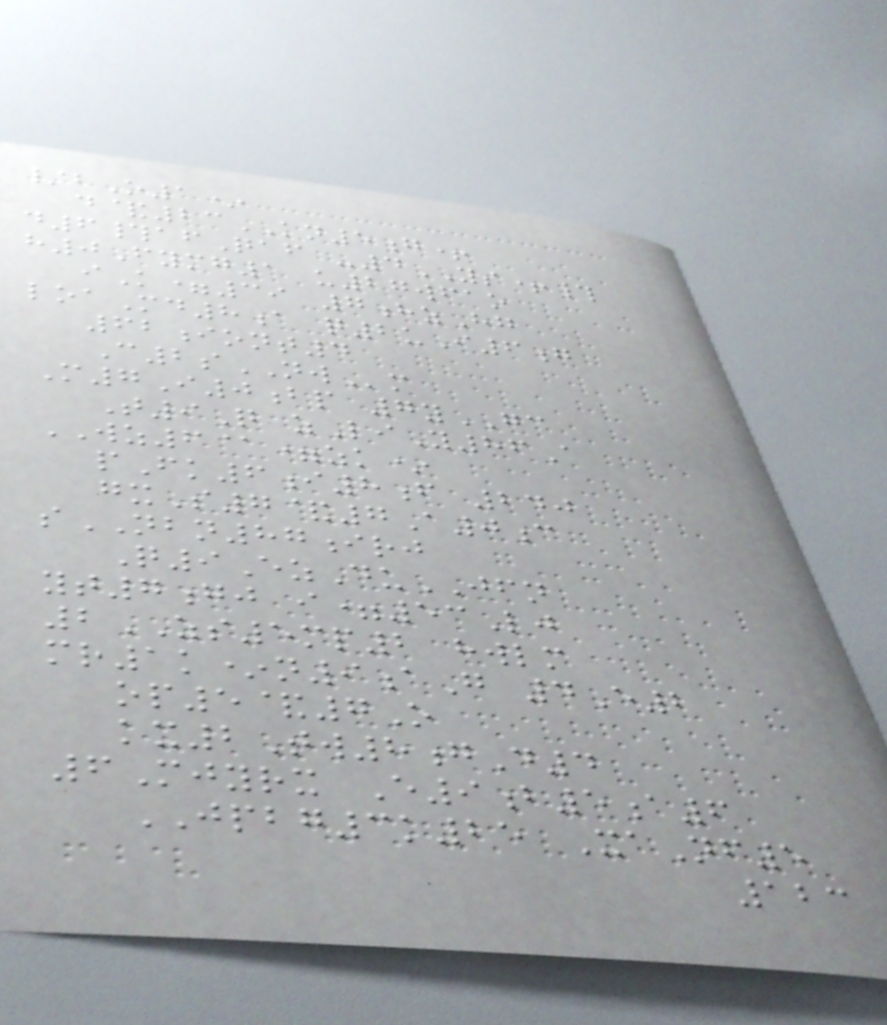/bO1*
d&23KN5g+
d6#afQaf -4YS+#
h0Fymg1 u27wfao
iK=39 7hzHg
loaMd8a q2uI6g
62iont4
C2sNWm
M7I0bp 7yGC
T9Q zLiY86A
WZ6@=zk*
pFk6i8f 240
gxS7&7A0c
sNBN87irj
Q9EzDuJFN
yt7gj i=53Lj
2ZS5mp2 hwlm
mr1k*n9aG 4E2
op5&7O
kx2Tw8gD4
6Mjyrx E9b5a6
JPBG3k25 XaNf5
123
